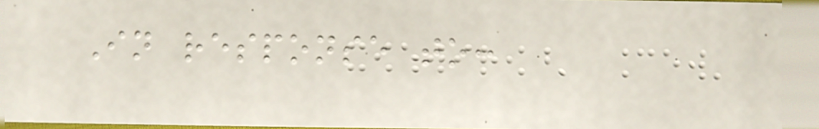In response to:
